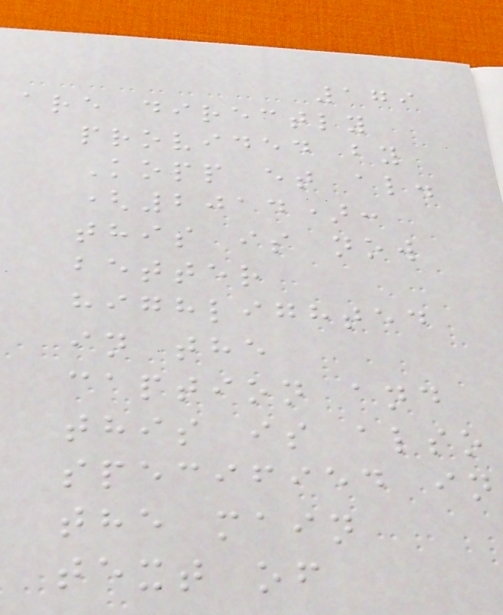179
are directly
provided by
Kopp et al.
(2014):
this is now
better
highlighted
in the
caption and
this is also
specified in
the main
text of
